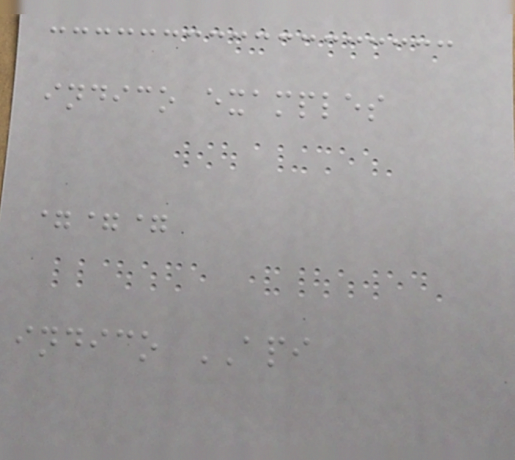indico examples
===
indico API
